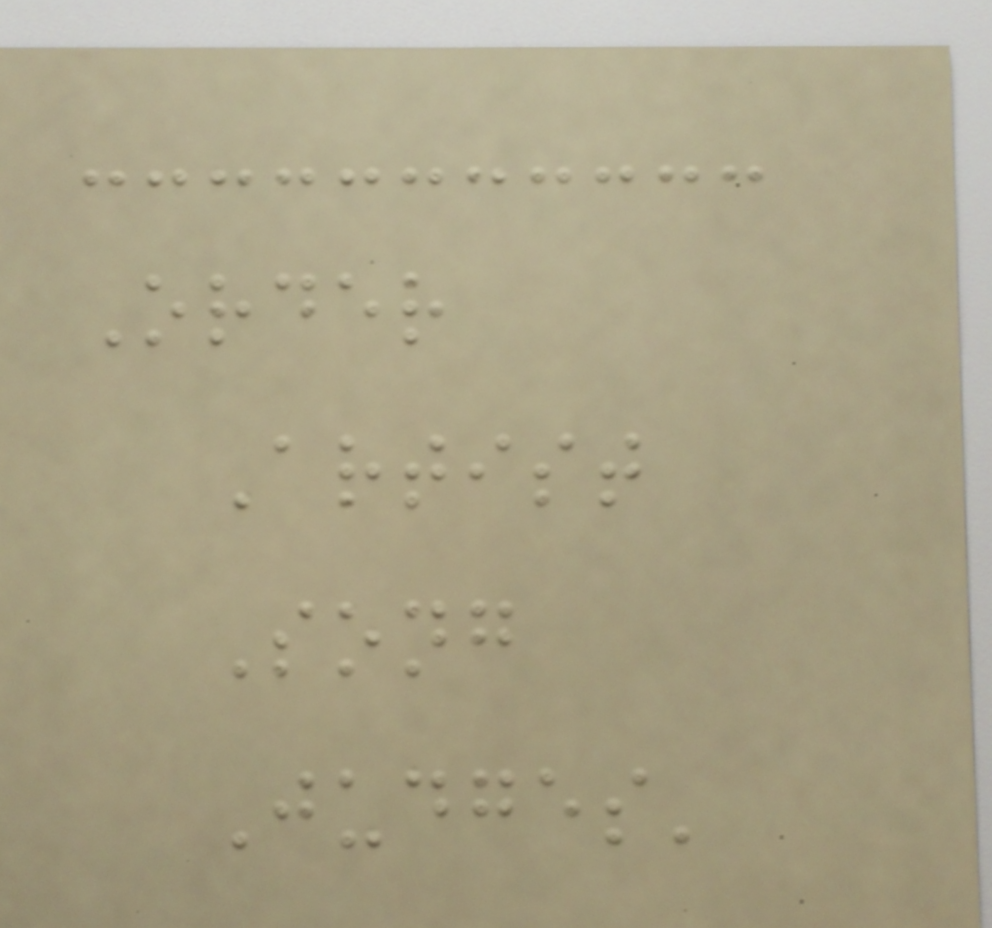Order
Artist
Song
Judges'
